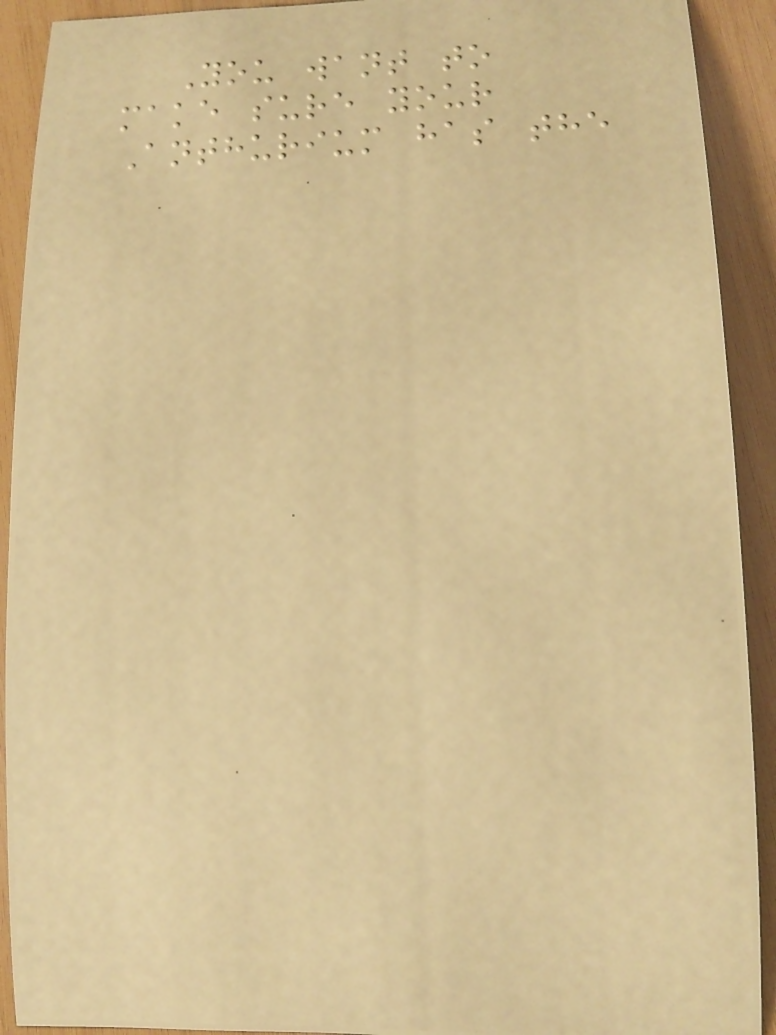You want to
make sure your
Anthurium has the
